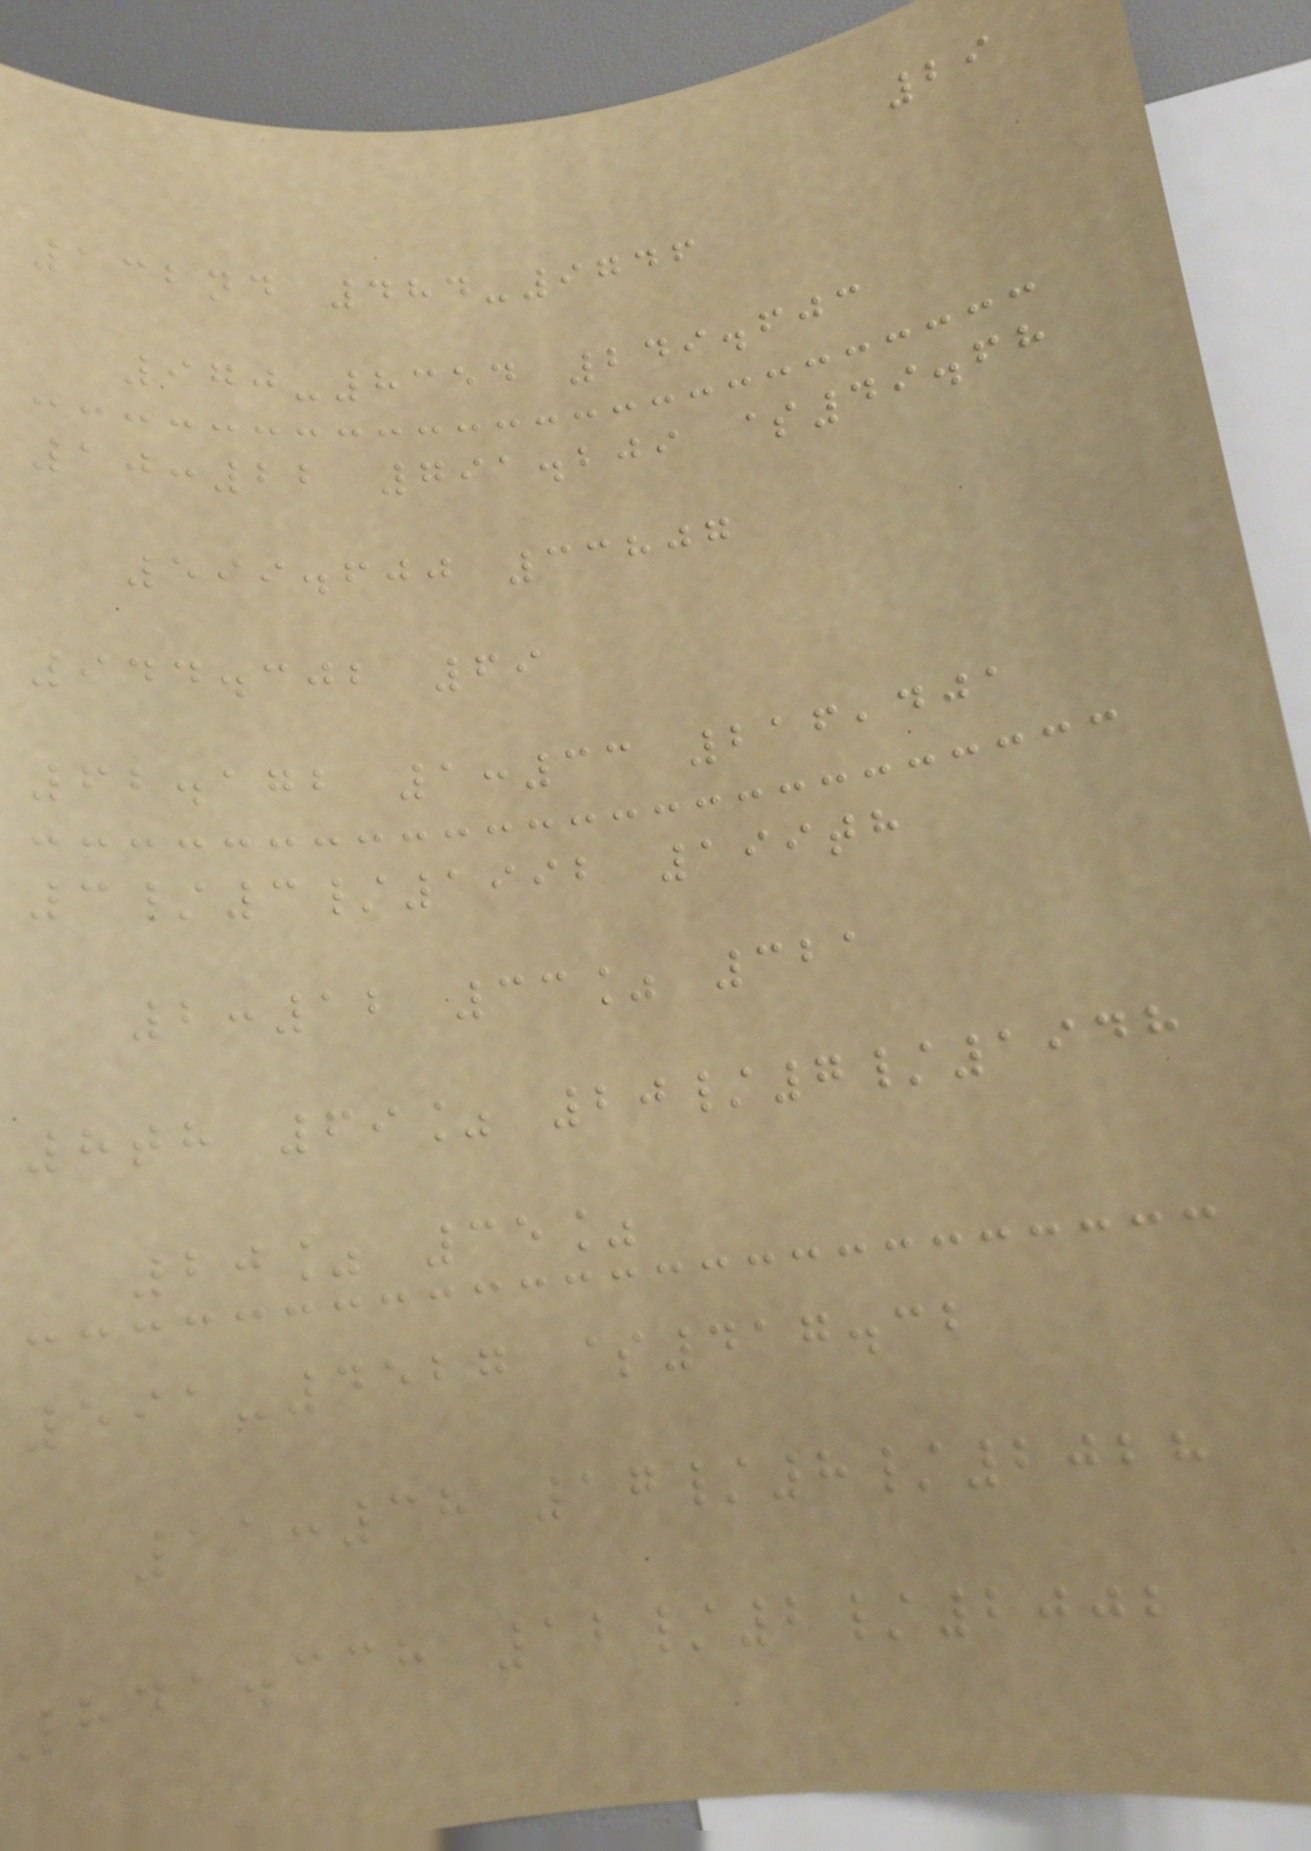29
132nd 484-9746
970-8354 249.603
10:22 791.209 $49.68
599.600 33807
944.302 69
62.172 1:33 216,401
3/3/1992 199th
2:12 33% 321
8th 69% 20/7/1948
20% 35%
591-4527 $417.32
11:38 17/8/2028
841.338 12/2/2002
